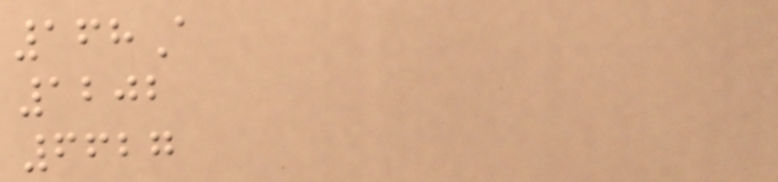168A
1202
6627
